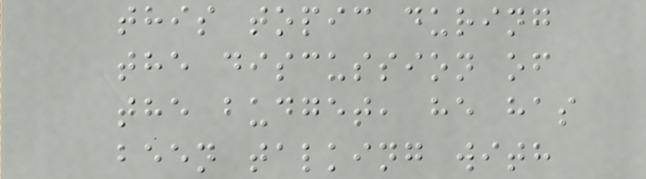this topic during
the discussion of
the budget, he has
been talking with
